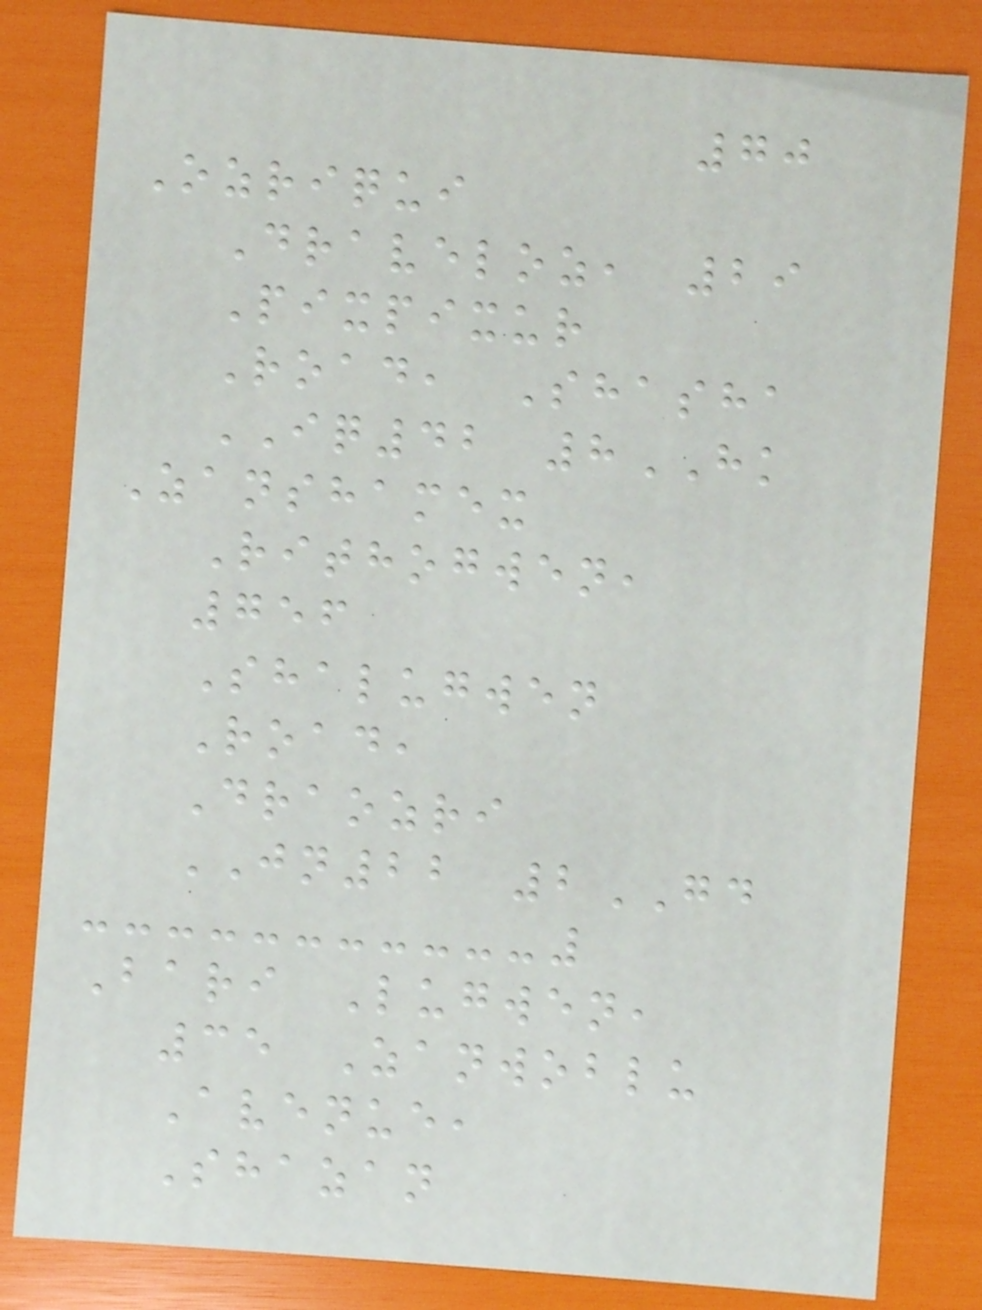70
Ozriqui
Draveloz, 29
Pixpixur
Road, Shasha
IQ42 8HK
Zanshamex
Rithogwen,
756
Shalugwen
Road,
Draozri
JN22 2GD
Bari Lugwen,
35 Zanwoblu
Avenue,
Shazan
